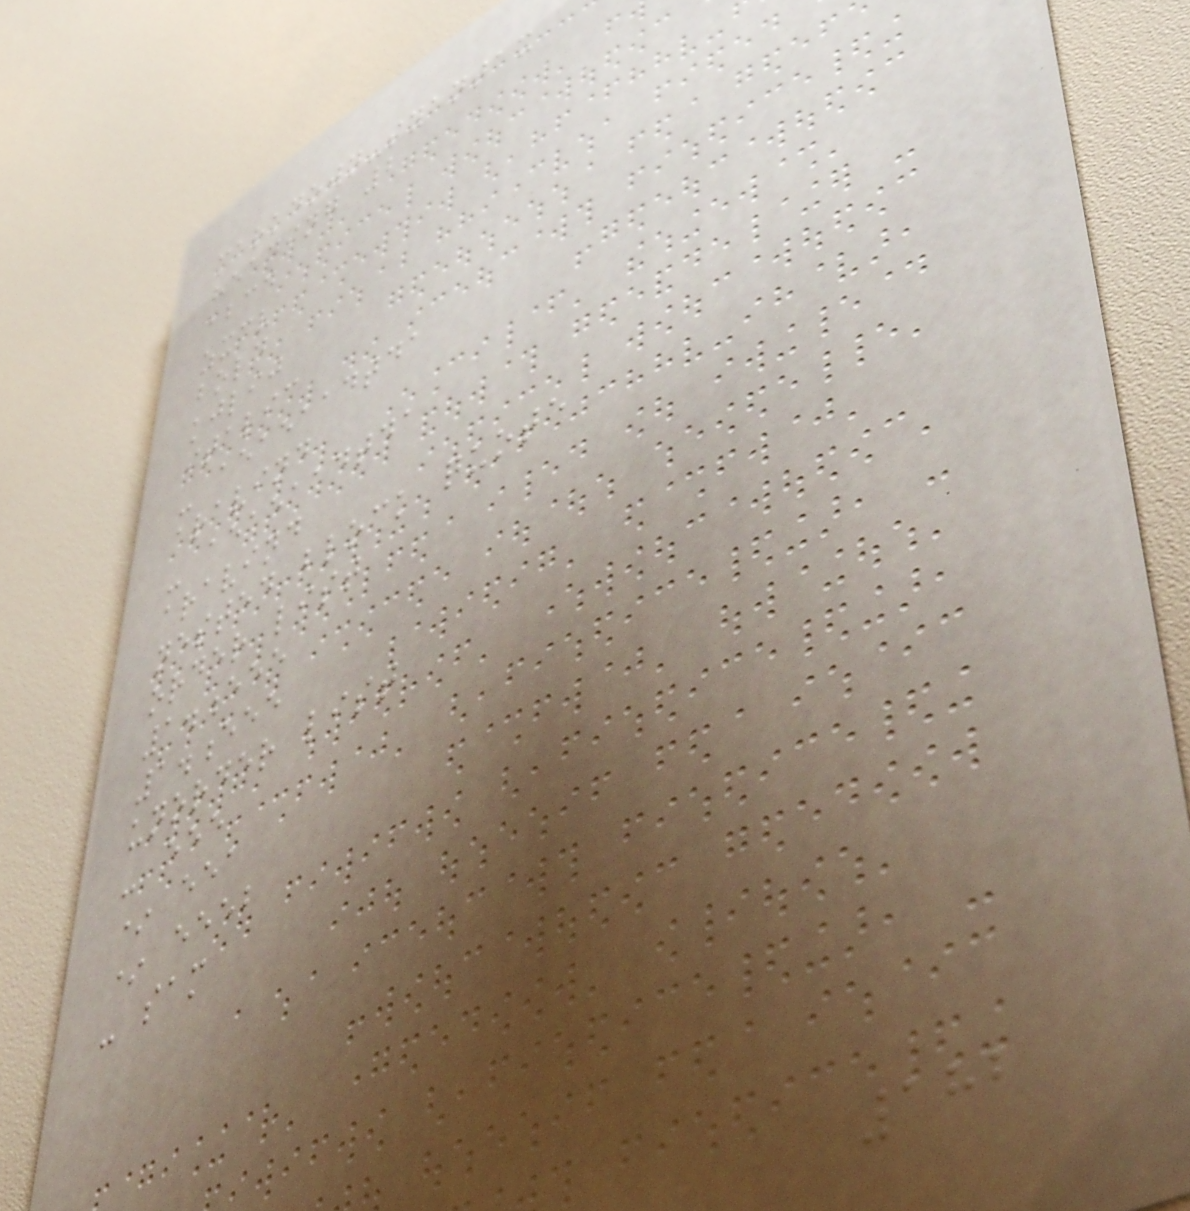markdown-syantax
heading 2
abcd
zxcv
bold
kjlij
italic
- aeaeaadtda
aravind
- aeaeaadtda
aravind
nested block quote
order list
1.eee
1.eee
unorder list
- eee
* eea
* eeeb
- sam
182
